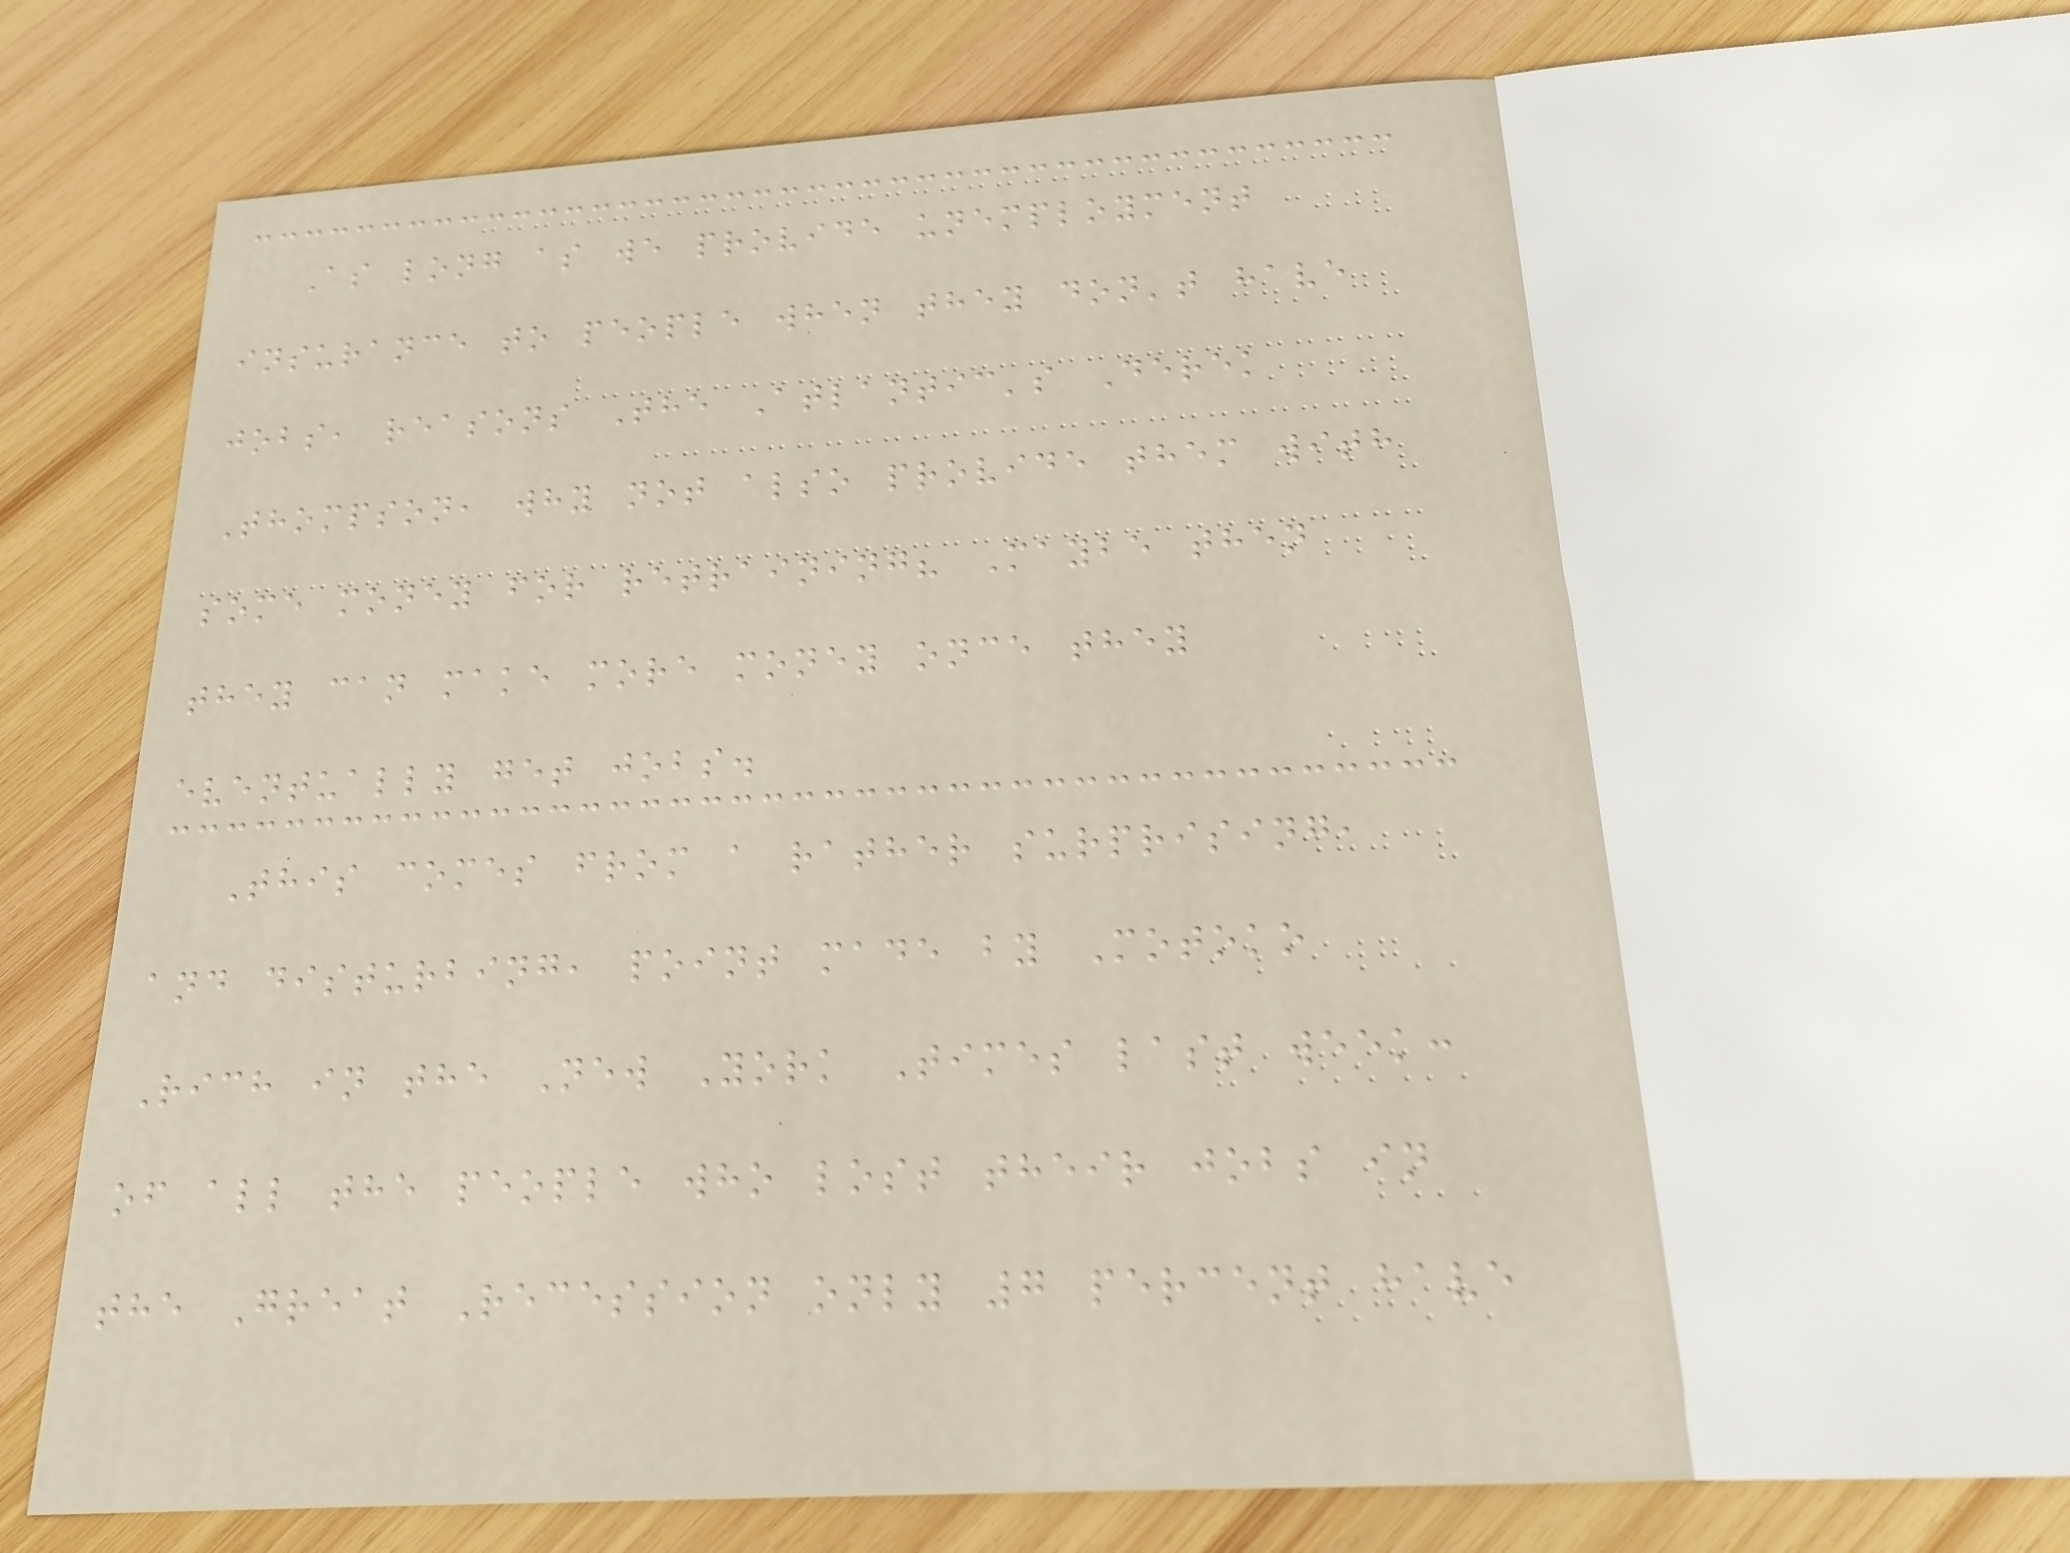As long as we provide unemployment
insurance to people when they don't have
jobs, reasons The Atlantic's Derek
Thompson, why not also provide them with
some money for retraining? Maybe then
they can make more money once they
eventually get jobs.
This comes from a rather surprising,
and disturbing, point made by Motoko
Rich in the New York Times last week:
of all the people who lost their jobs in
the Great Recession only 7 percent have
